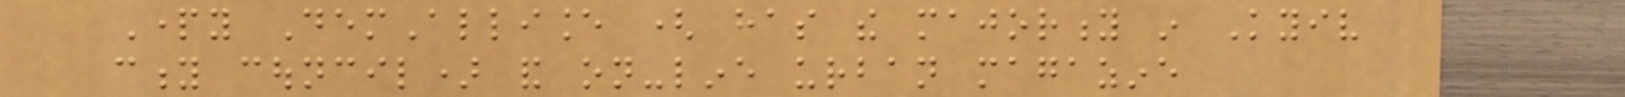Party DemAlliance ( has the majority in Kyiv
city council) and on-line urban magazine
